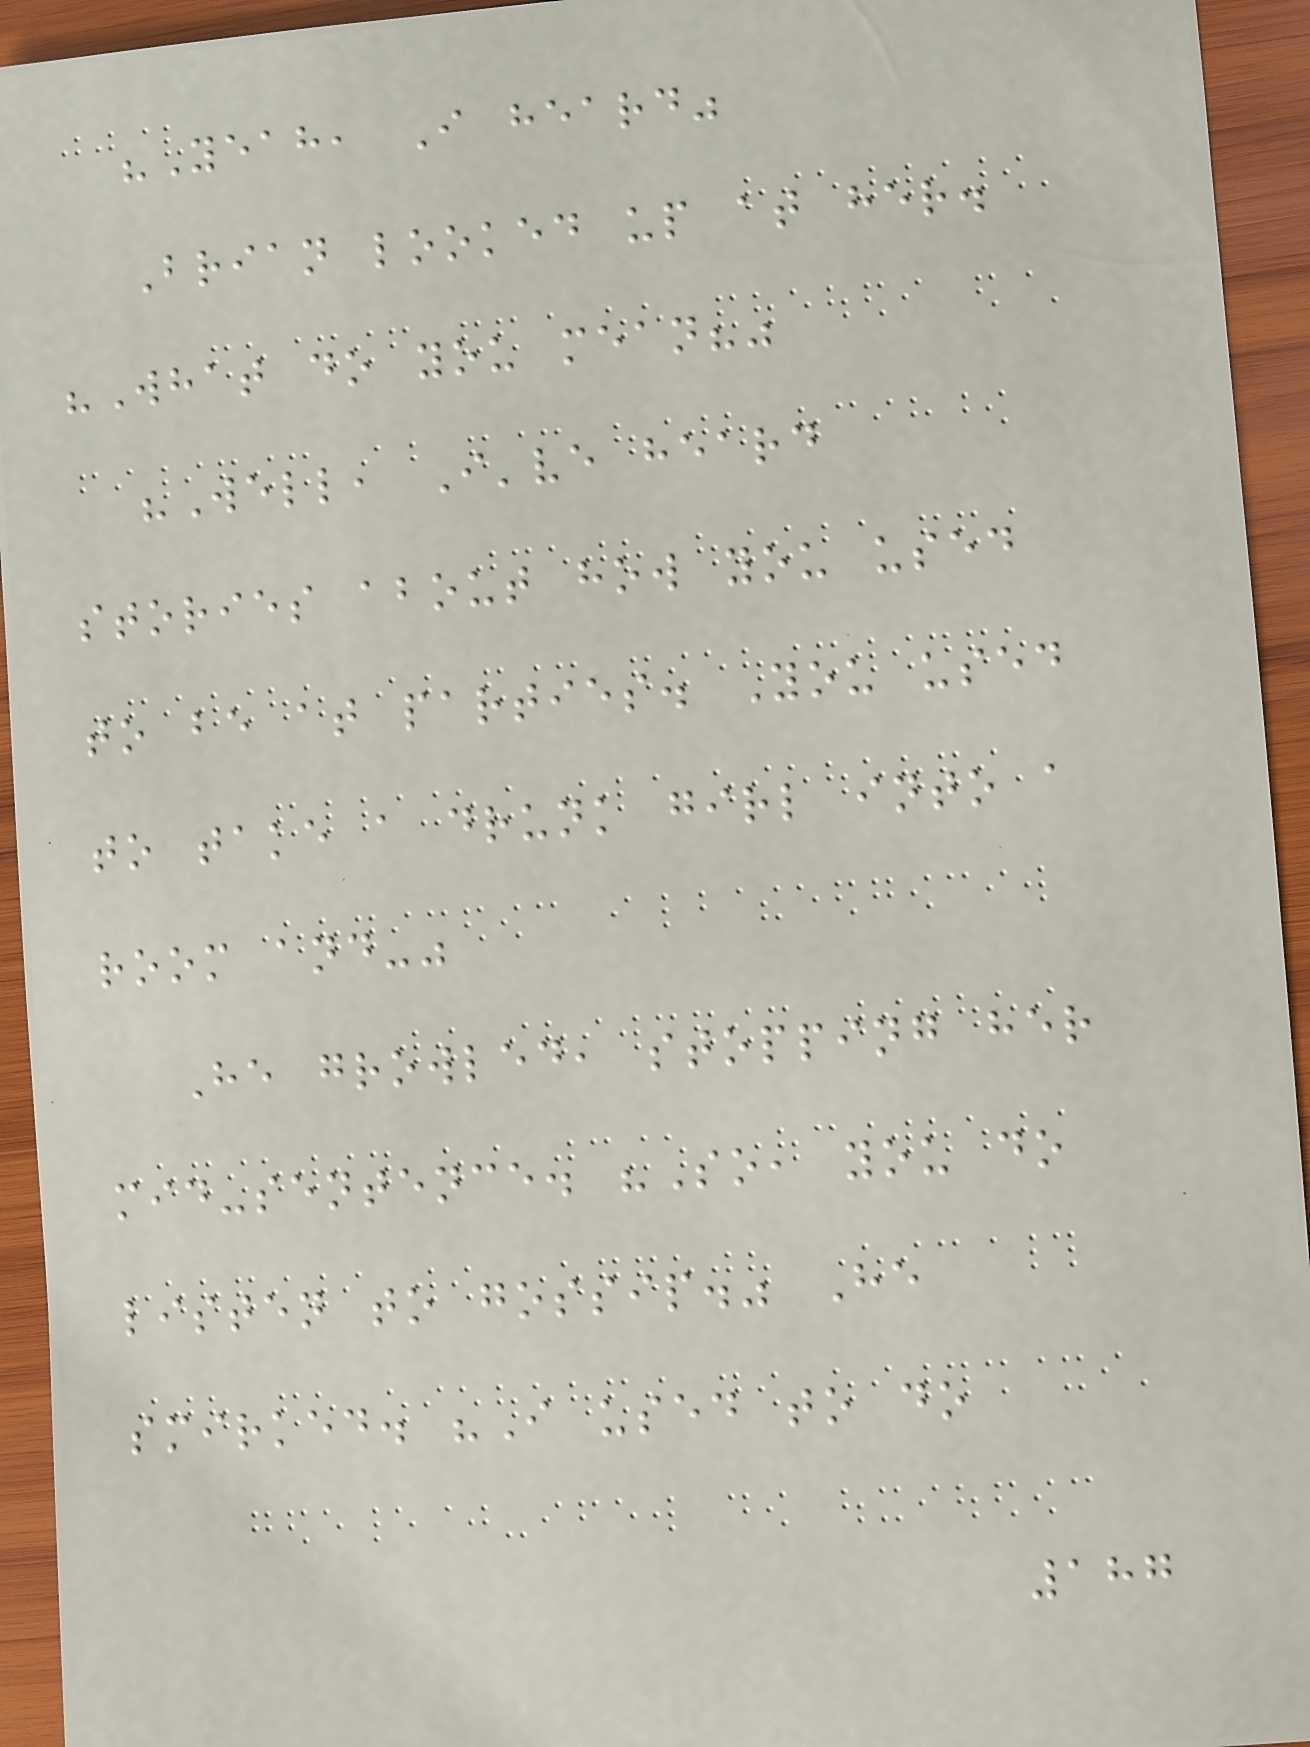"Yeah, I heard"
Brian looked up at her.
"What do you mean?"
"Well, I've heard
stories about how you used
to be at parties. You used
to take a drunk girl into a
room and-"
He growled, stopping her
mid-sentence. "So, you do
listen to gossip." He
smirked. "I used to do
187
